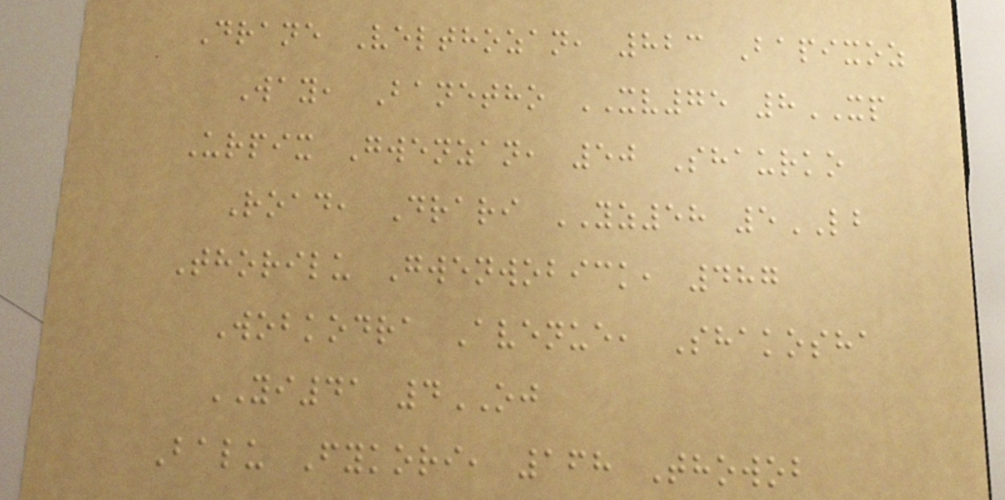Drane Velthozan, 823 Bapixoz
Way, Banetho XV75 8XP
Urpix Gwenzan, 50 Shaurko
Road, Drari YZ58 5LB
Thorilu Gwenwobick, 487
Wobkodra Avenue, Shakosha
YI41 4OJ
Balu Fykori, 168 Thowob
